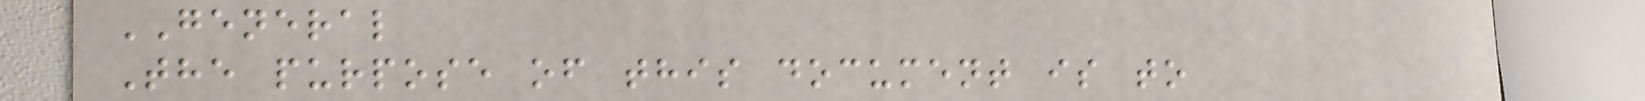GENERAL
The purpose of this document is to
